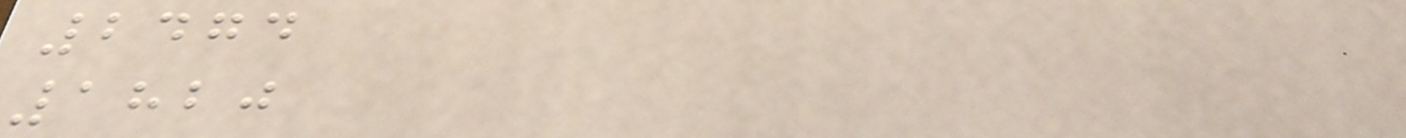2474
1820
